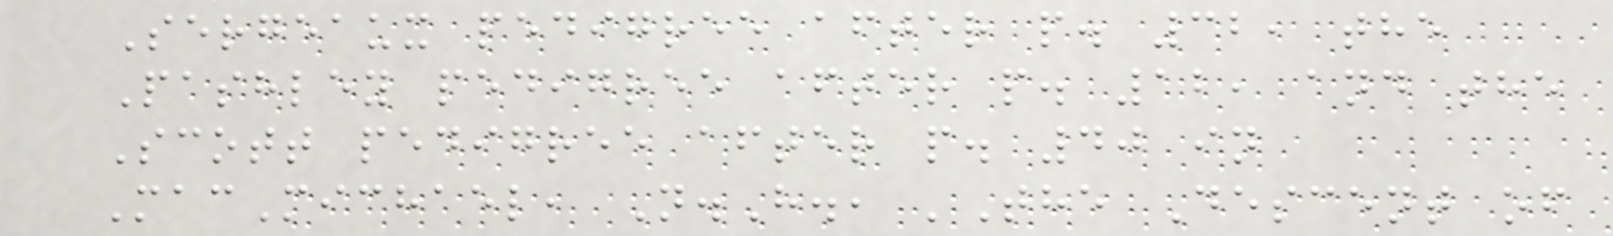Sergeaux pedigree after p. 32, the
Pashley pedigree after p. 12, and the
Scott pedigree after p. 40 in
MacMichael, N.H., 'The Descent of
